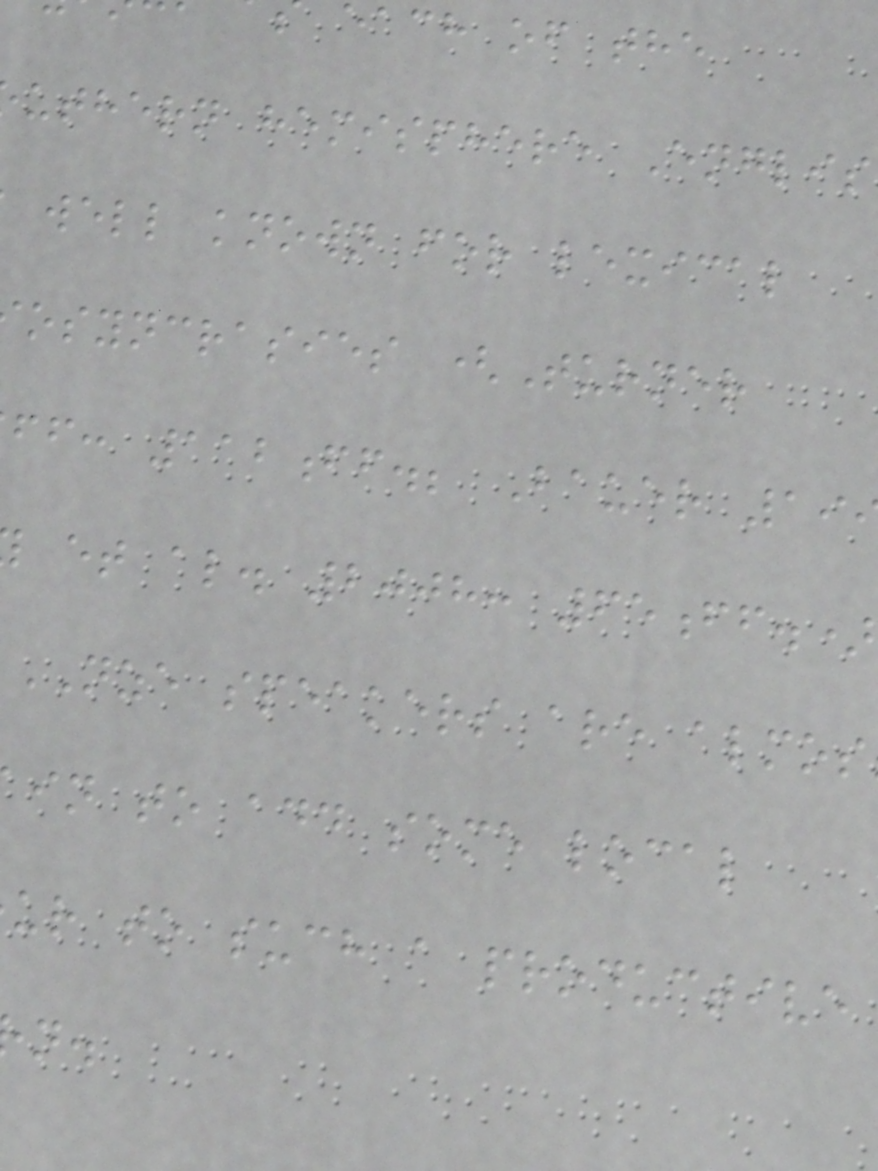each of the
uthern hemisphere Englis
well known for lexical
osyncrasies (Turner
ff: 112ff.; Bauer 19
et al. 2008: 65ff.)
NZE speakers are almos
in to add some local
ur to such a productive
